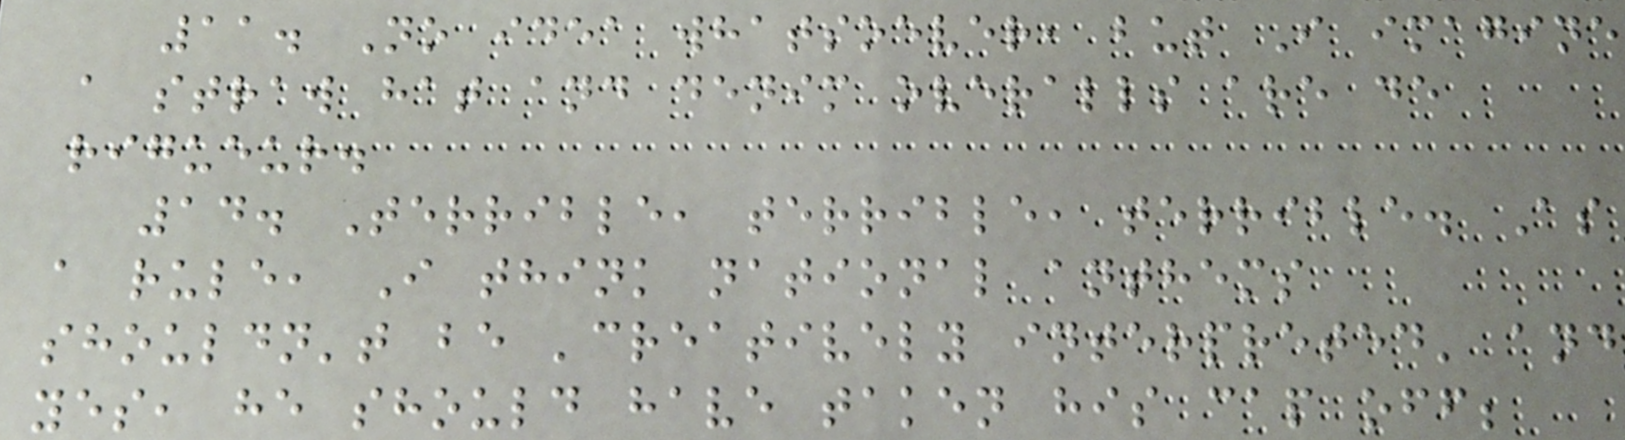11. No idea whatsoever, but I imagine
a straw hat and denim overalls are de
rigueur.
14. Terrible, terrible, terrible. As
a rule, I think national anthems
shouldn't be 'creatively interpreted' and
yes, he should have taken his cap off;
